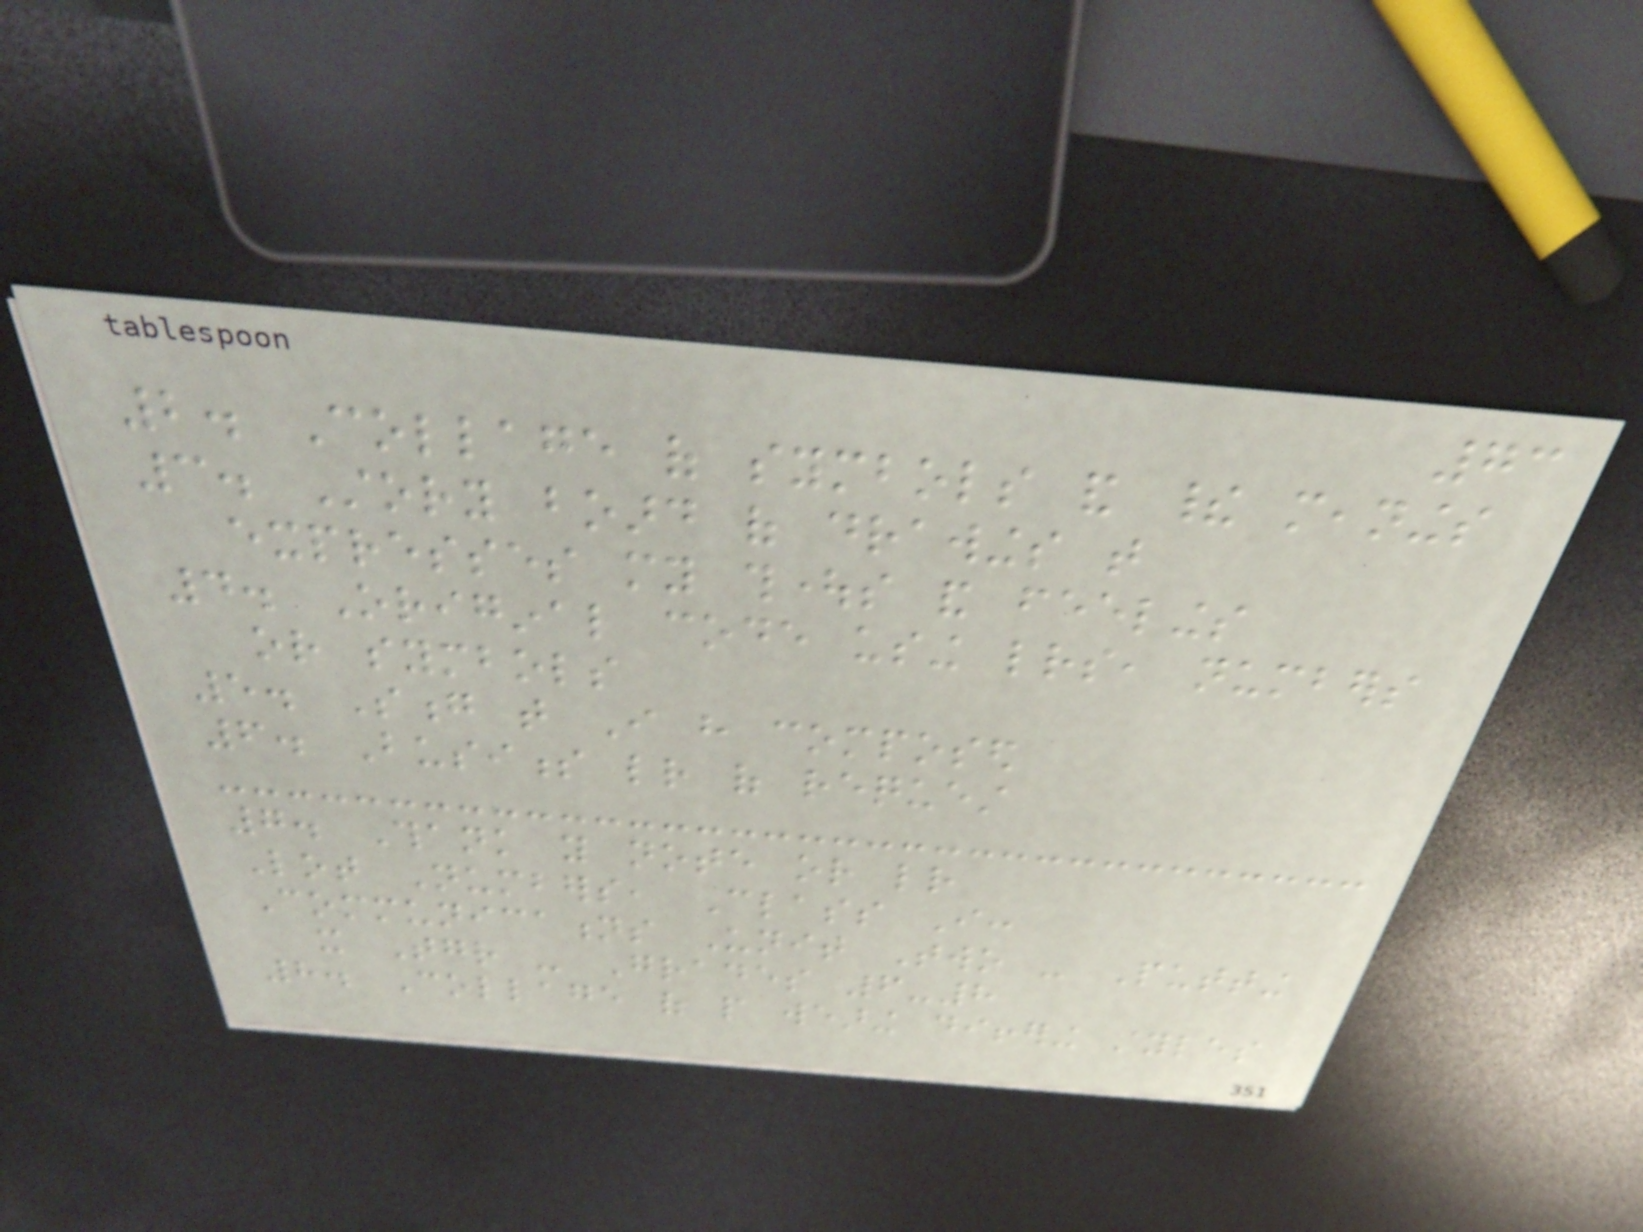73
2. Collage of symbols and their meanings
3. Story board of drawings that
expresses my thoughts and feelings
4. Original code using letters, numbers
or symbols
5. Song that I have composed
6. Business letter of request
7. Thank you note or letter
Lot Numbers, Class I:
Communications Unit Two - Putting
it Together - Grades 6-8
8. Collage of people wearing differing styles
